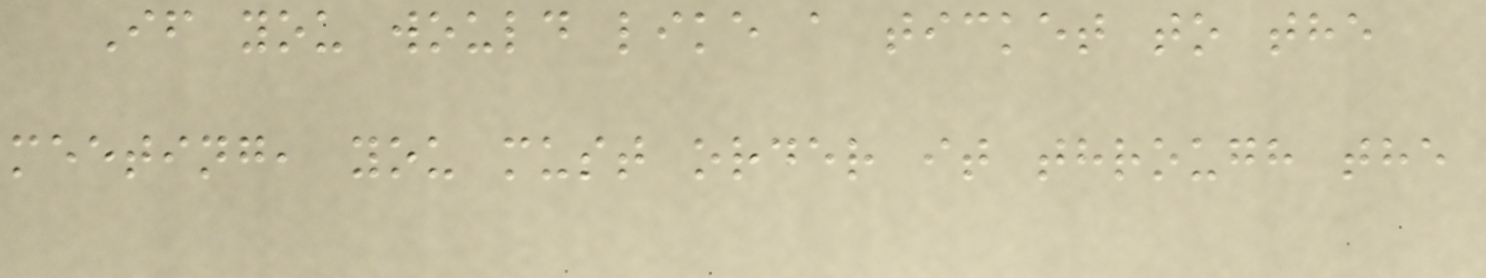If you would like a ticket to the
meeting, you must order it through the
